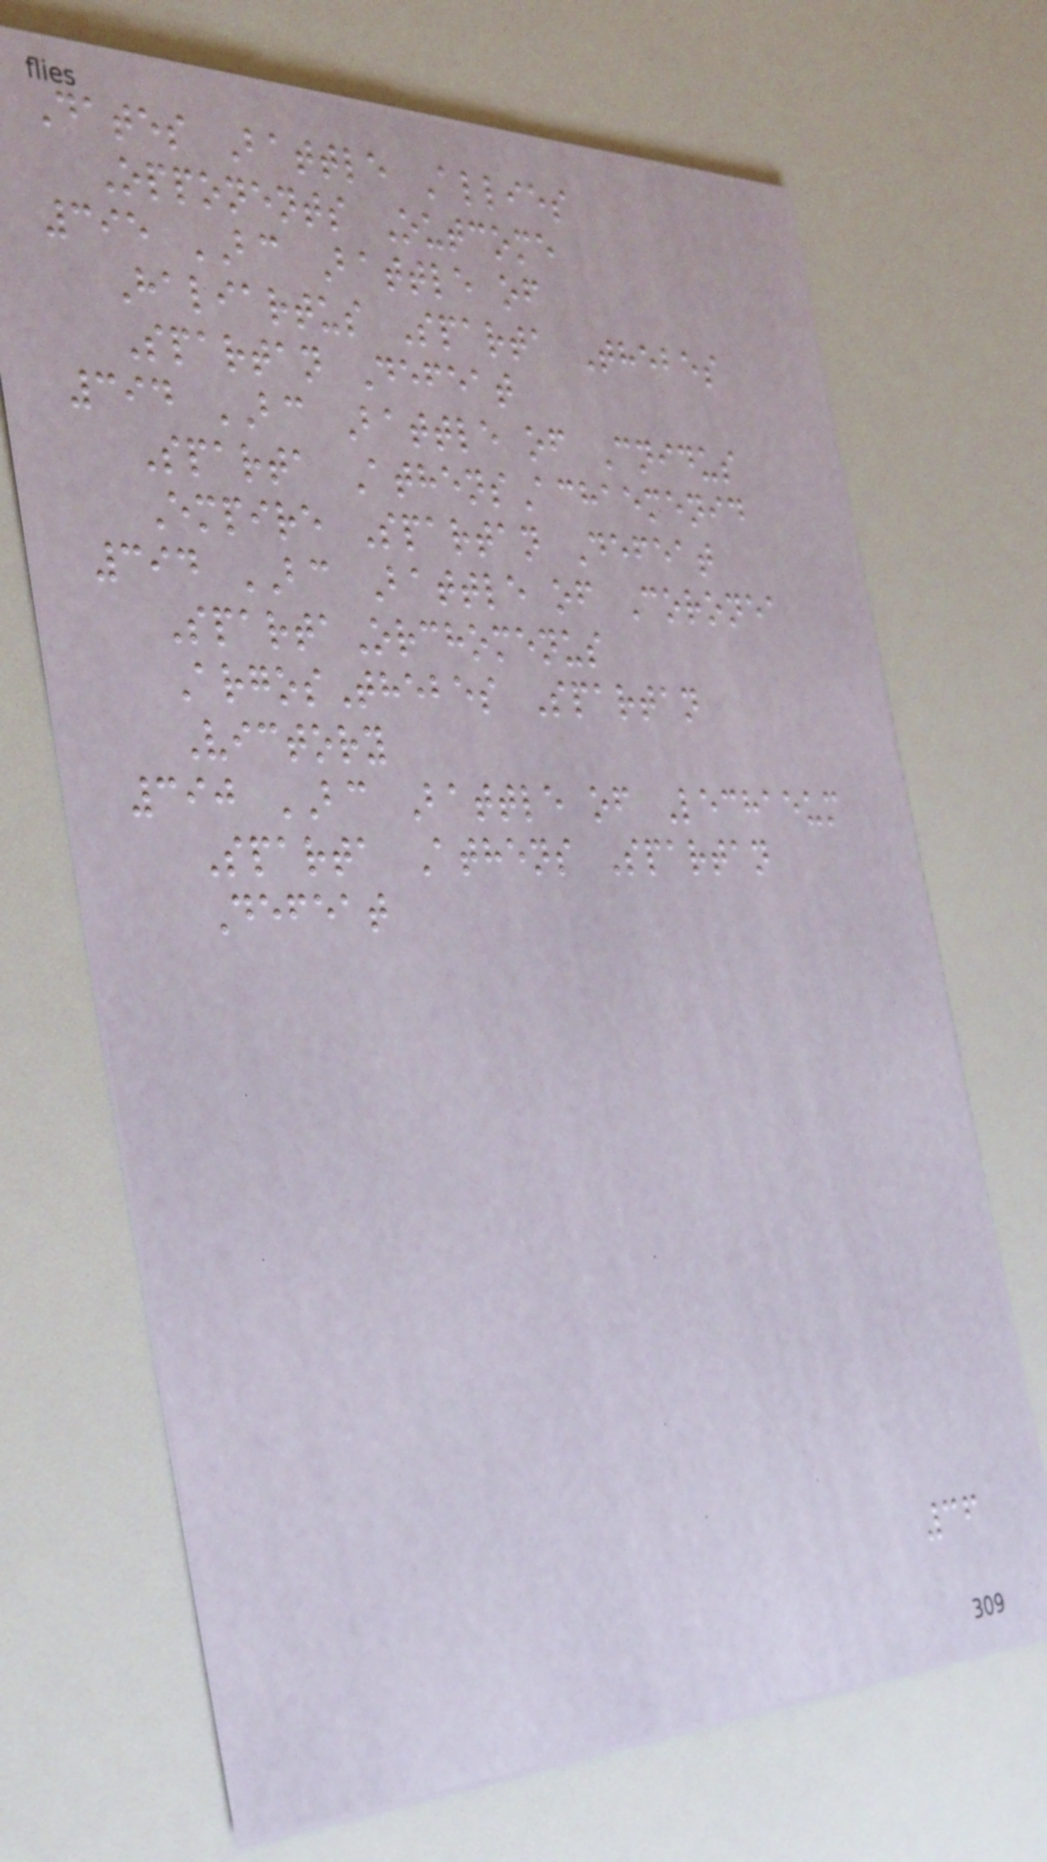Dates Battle Allies
Opponents Outcome
395 BC Battle of
Haliartus Sparta Thebes
Spartan Defeat
394 BC Battle of Cnidus
Sparta AthensAchaemenid
Empire Spartan Defeat
394 BC Battle of Coronea
SpartaOrchomenus
ArgosThebes Spartan
Victory
390 BC Battle of Lechaeum
Sparta Athens Spartan
Defeat
36
